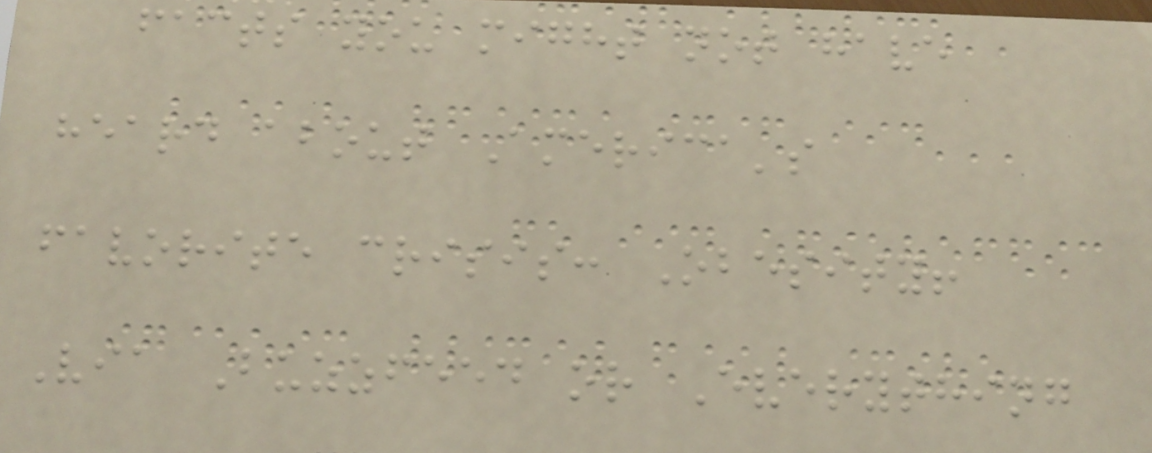facts you might not have
heard about America's
favorite crisis: Obesity!
Via Buzzfeed or Everything
